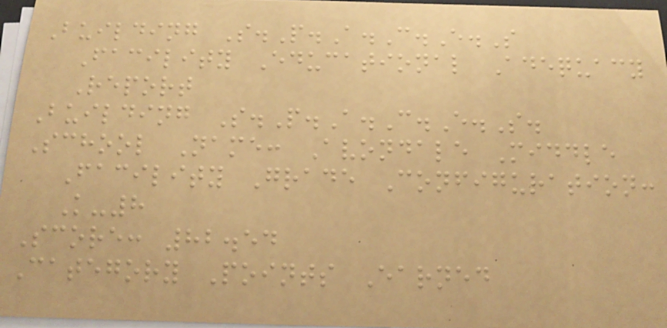Building S.P.A.C.E.S
Facility Educational Adequacy
Report
Building S.P.A.C.E.S.
School Name: Avondale Middle
Facility Grade Configuration:
K-8
Score: 82.54
Category Points Earned
